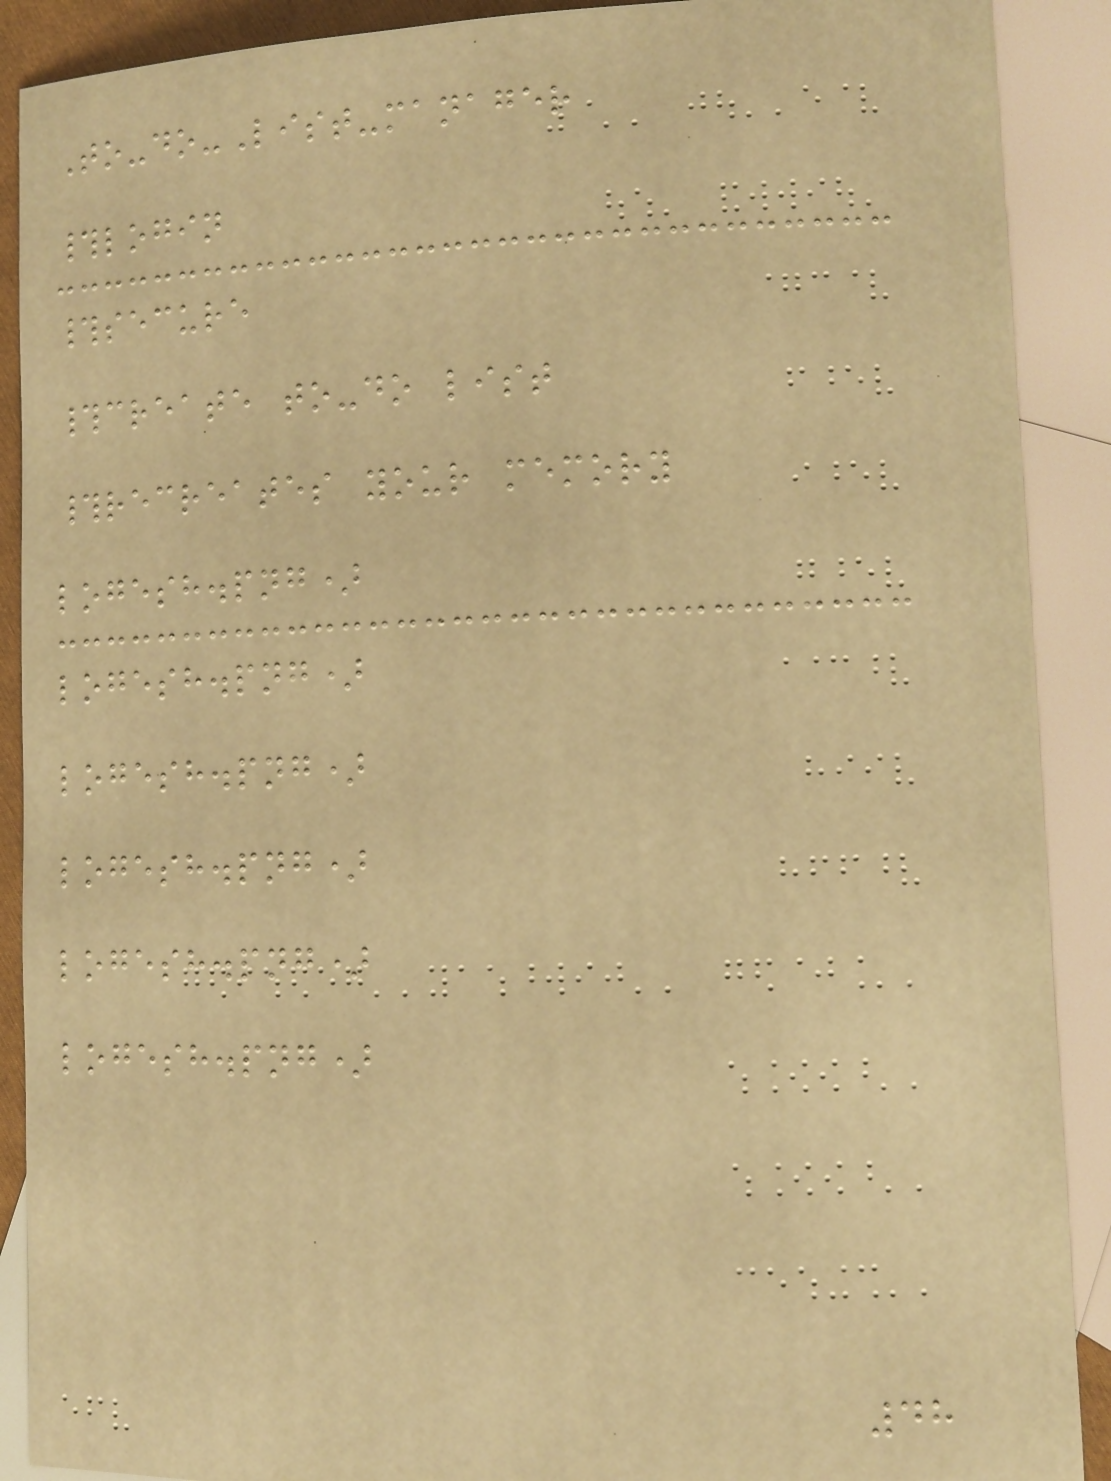To-do-List-manager
#login
#secure
#create to-do list
#recreates your memory
logesh.png)
logesh.png)
logesh.png)
logesh.png)
logesh.png)
logesh.png)
48
